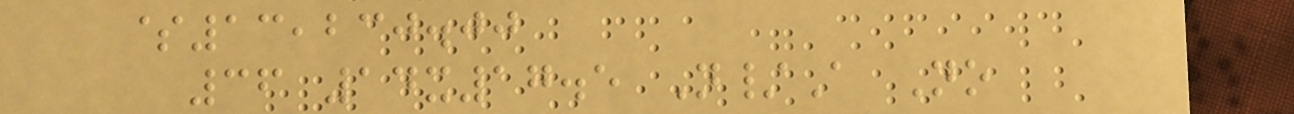$13,230.00
36 14x17.5 N/A No
